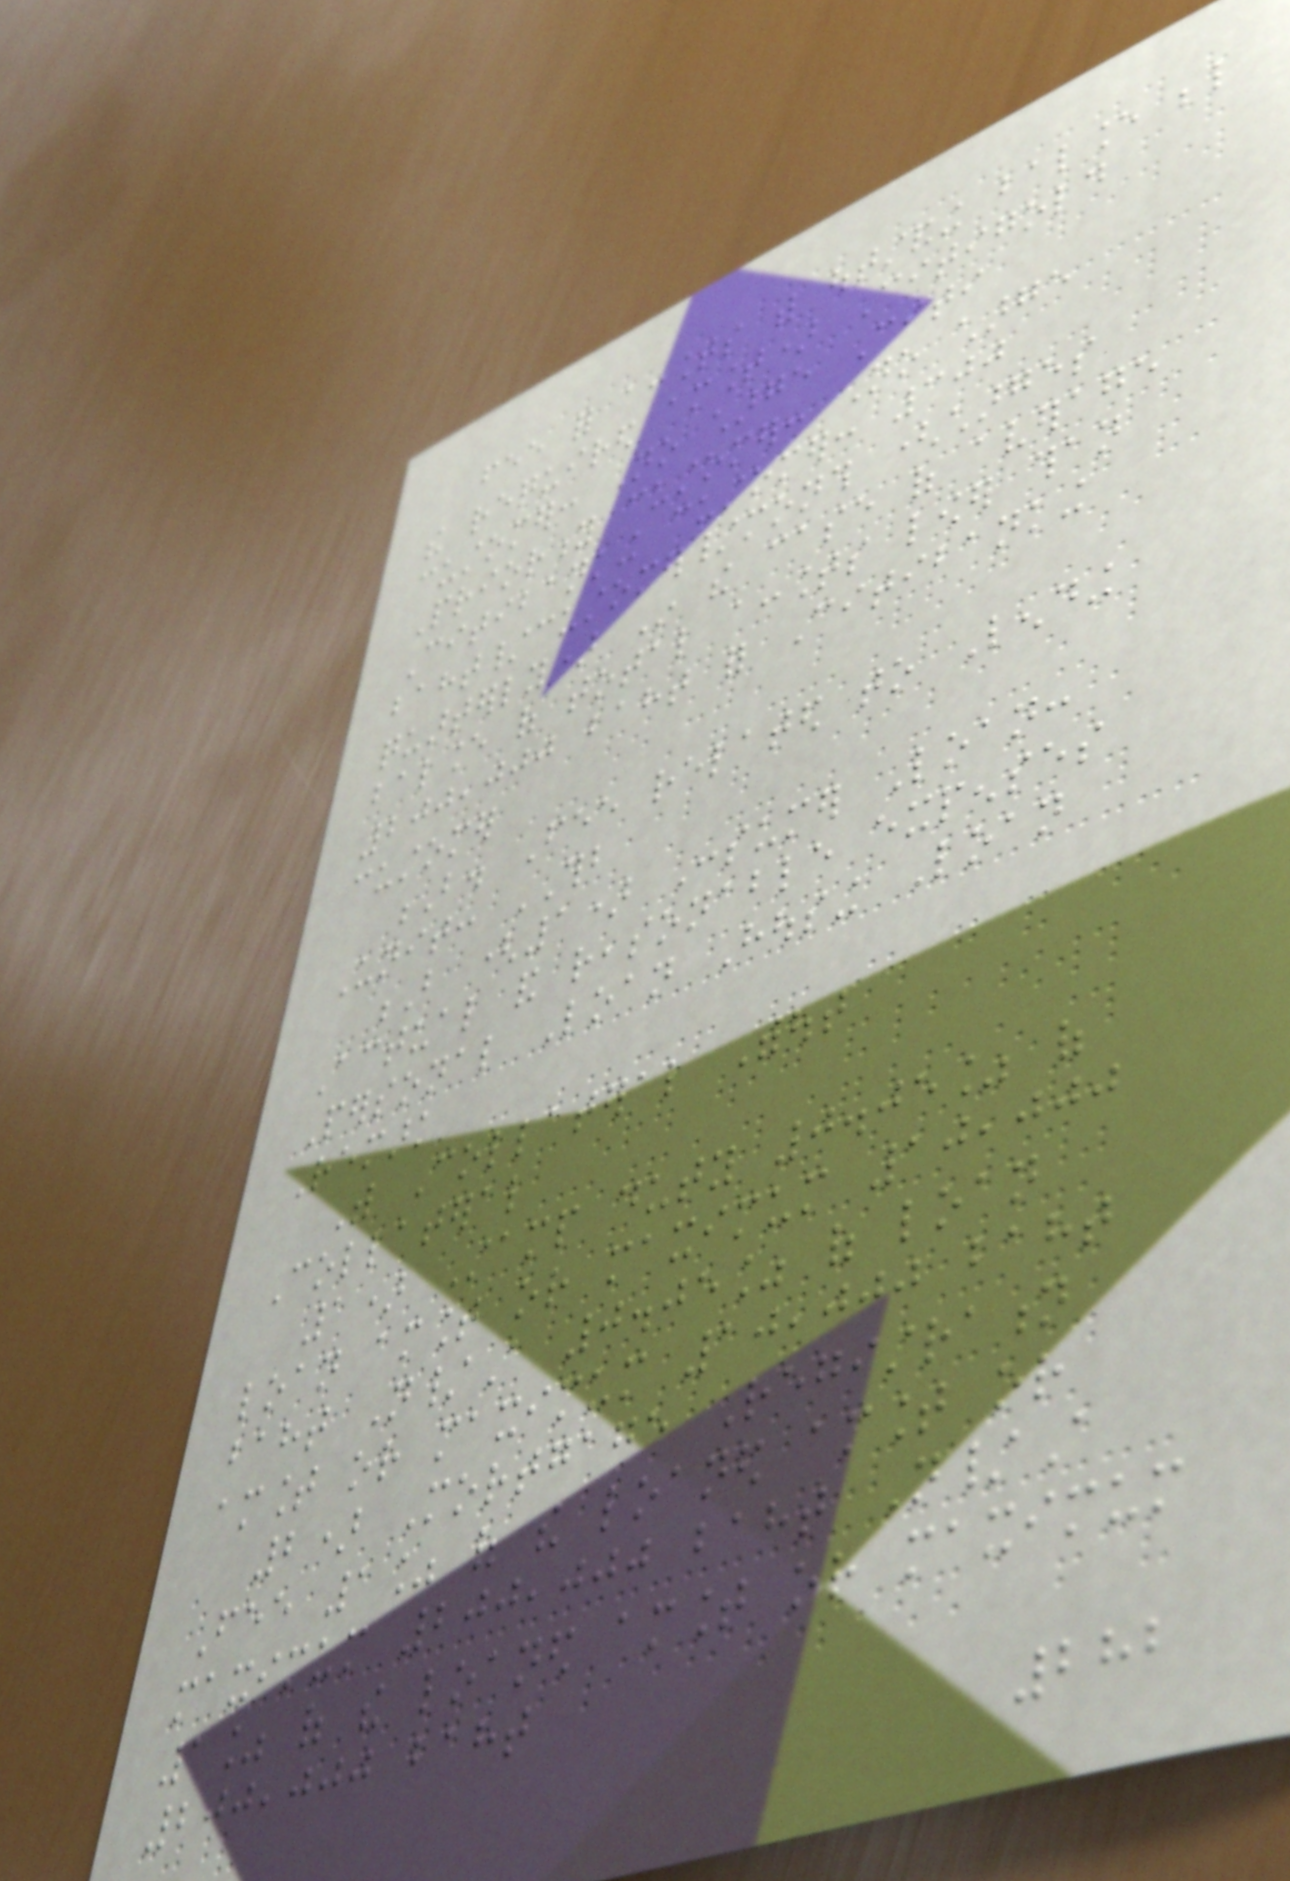fee for accounts with outstanding balance below
the required amount) Citigold
customer: No charge Citi
Priority customer: No charge
Citibanking customer: 300
baht/customer/month (charges
quarterly) In the case of average
balance of total accounts lower than
200,000 baht for Citibanking
customer
B. Fee related to Lending
Unit: THB
B (1) Consumer Loan:
Actual and reasonable expenses
Personal Loan Housing Loan
Remark
With Collateral Without
Collateral
1) Stamp duty 0.05% of
loan amount or maximum 10,000
baht N/A 0.05% of loan
amount or maximum 10,000 baht
2) Mortgage Registration
Fee 1% of the loaned amount or
maximum 200,000 baht N/A
1% of the loaned amount or maximum
200,000 baht
282
